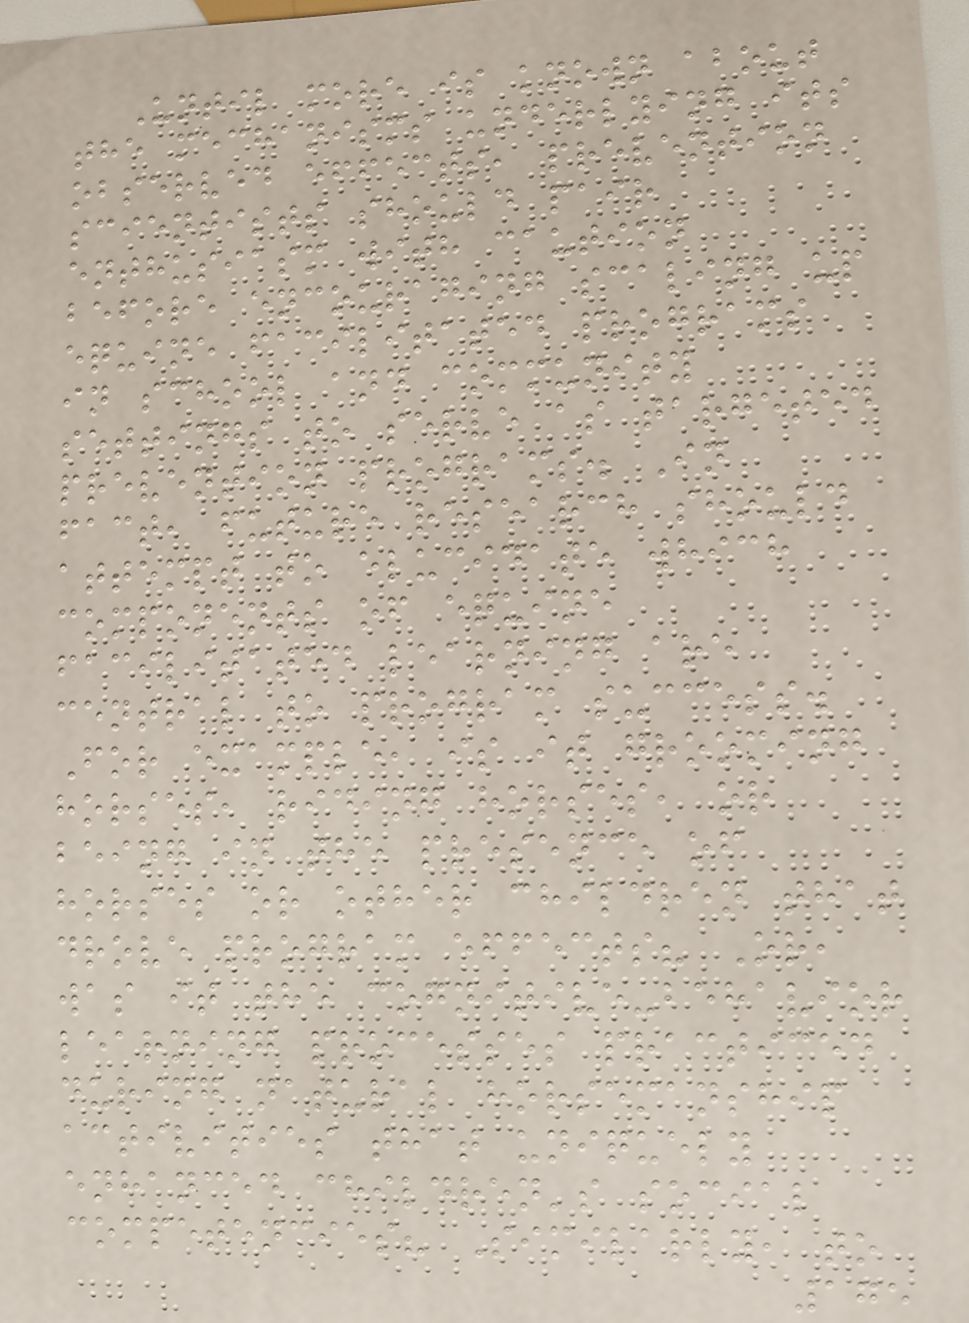Until more is known about
the mechanisms underlying its
observed effects, prevention
scientists should pair
enthusiasm with caution
before encouraging scaling up
equine facilitated programs
in school and community
settings to serve as targeted
prevention programs. In
fact, future research should
attempt to elucidate which
components of equine
facilitated learning are
central to program success.
For example, is it grooming
horses, riding horses, or
being in the presence of
horses or other children that
drove program effects? Or,
was it the cognitive-behavior
learning processes practiced
during natural horsemanship
activities that uniquely
enhanced children's social
competencies? Similarly, to
175
